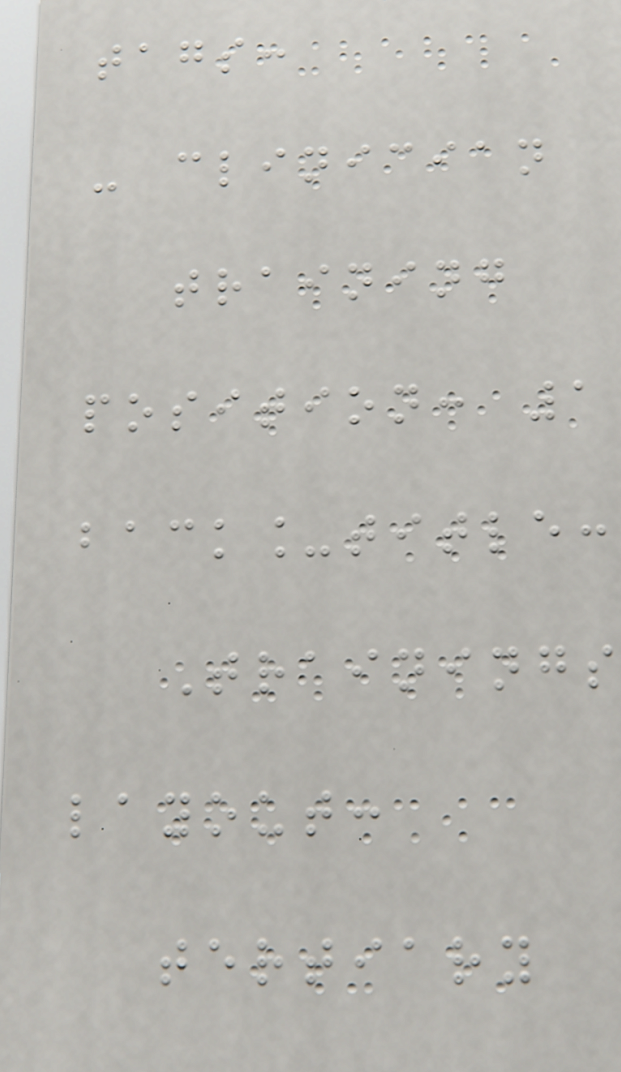tags:
- clinician
training
position: 1
back_title:
Trainings
layout:
tertiary
